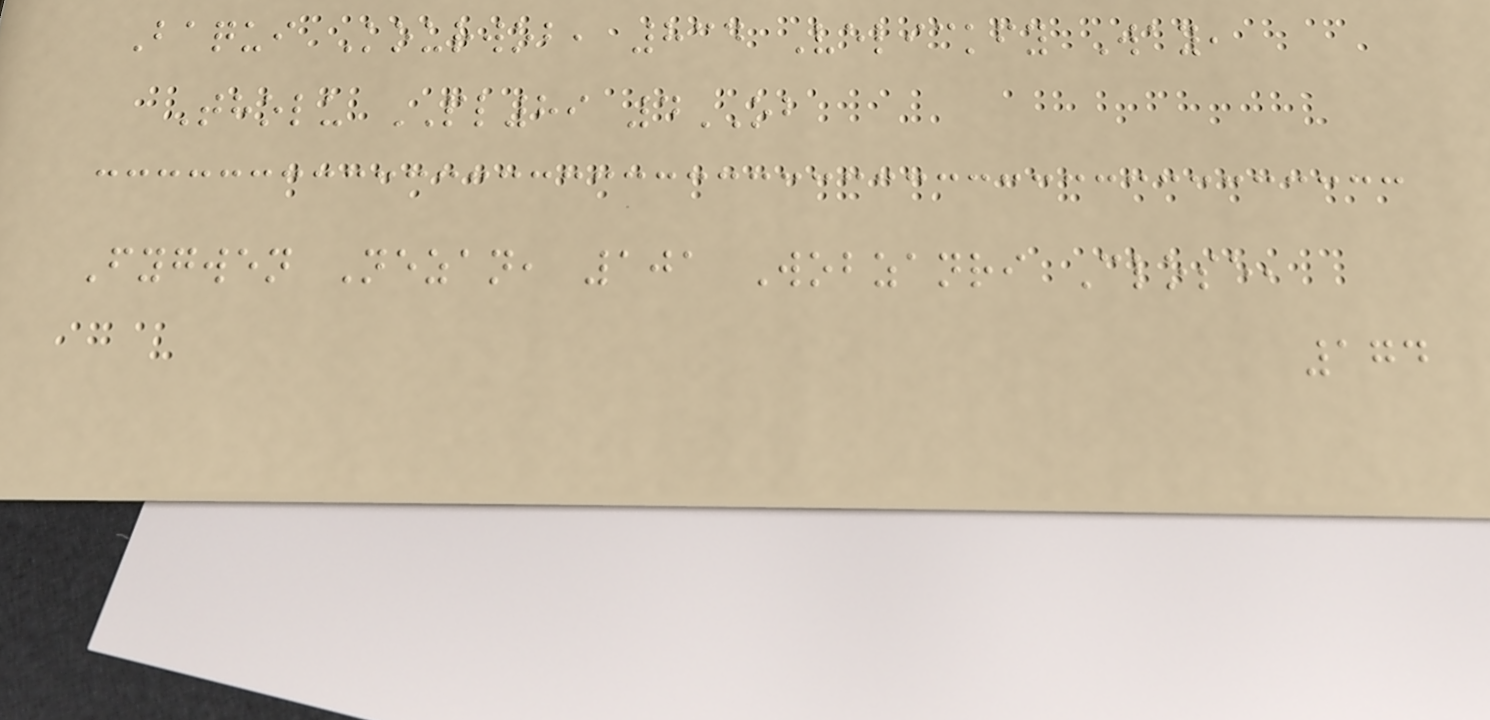Baqui Kourwob, 834 Velickfy Way,
Tholu PL89 4OB
Fygwen Nezan, 101 Wobzanri Close,
174
